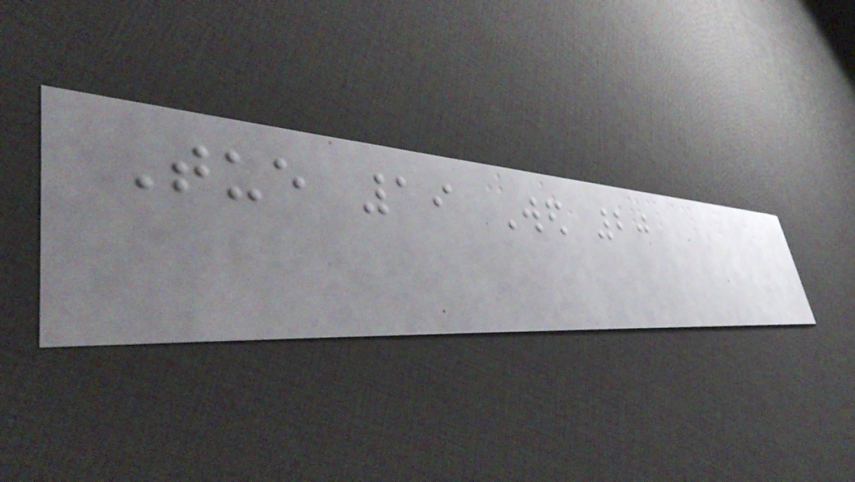Tue 19 Wed 20
